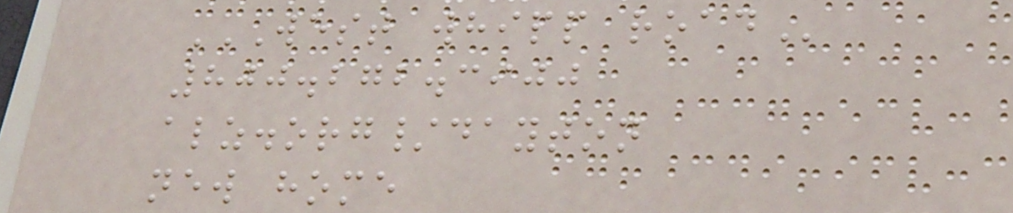WEST WHIPP ROAD
800.272.3900
alz.org/dayton
new home
